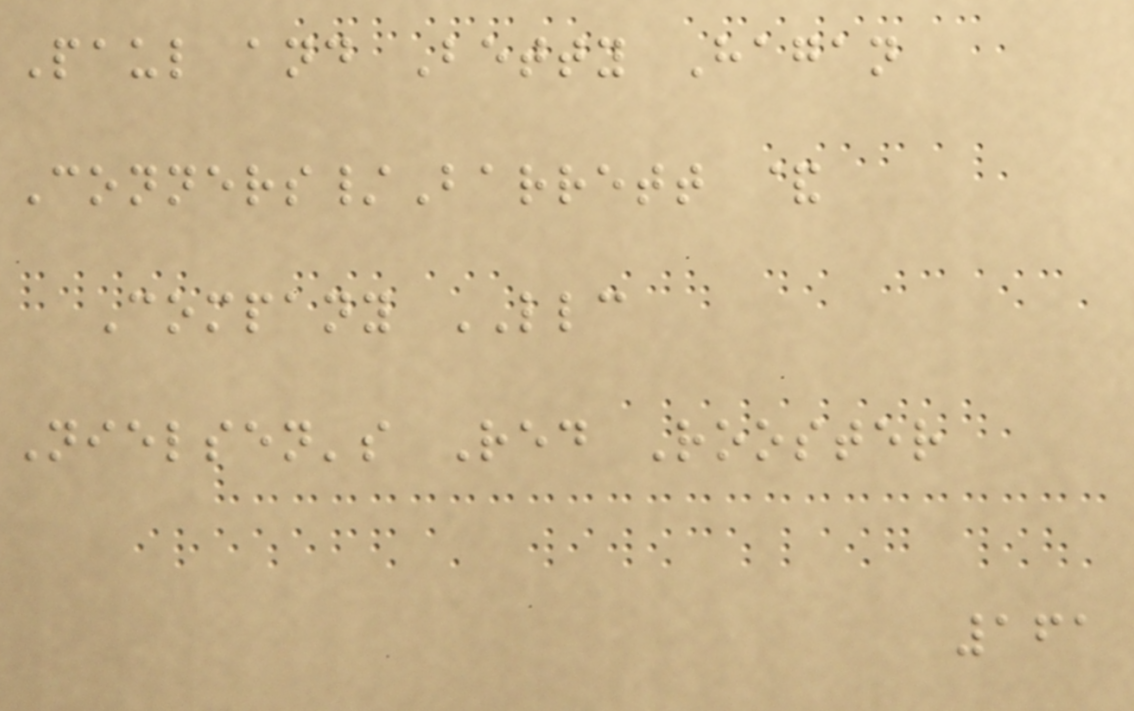Paul and Betty Hagan
Conners/Barrett &
Company LLC
Nielsen's Red Rooster
161
